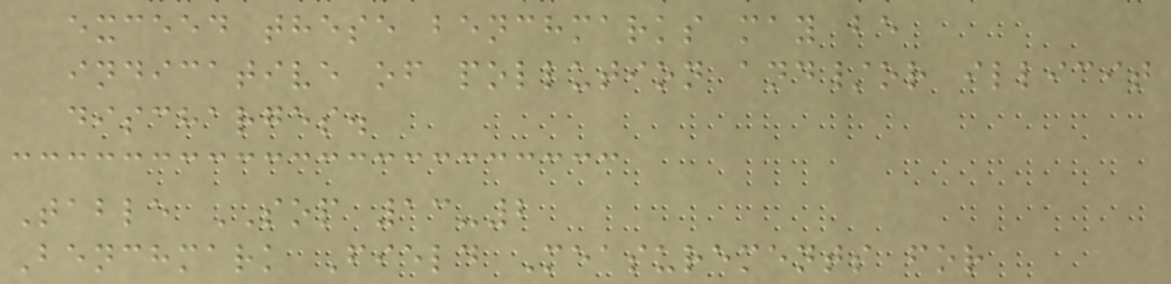exceed these benchmarks may be
indicative of pollution and/or illicit
discharges.
Table SOP 13-2
Benchmark Field Measurements for
